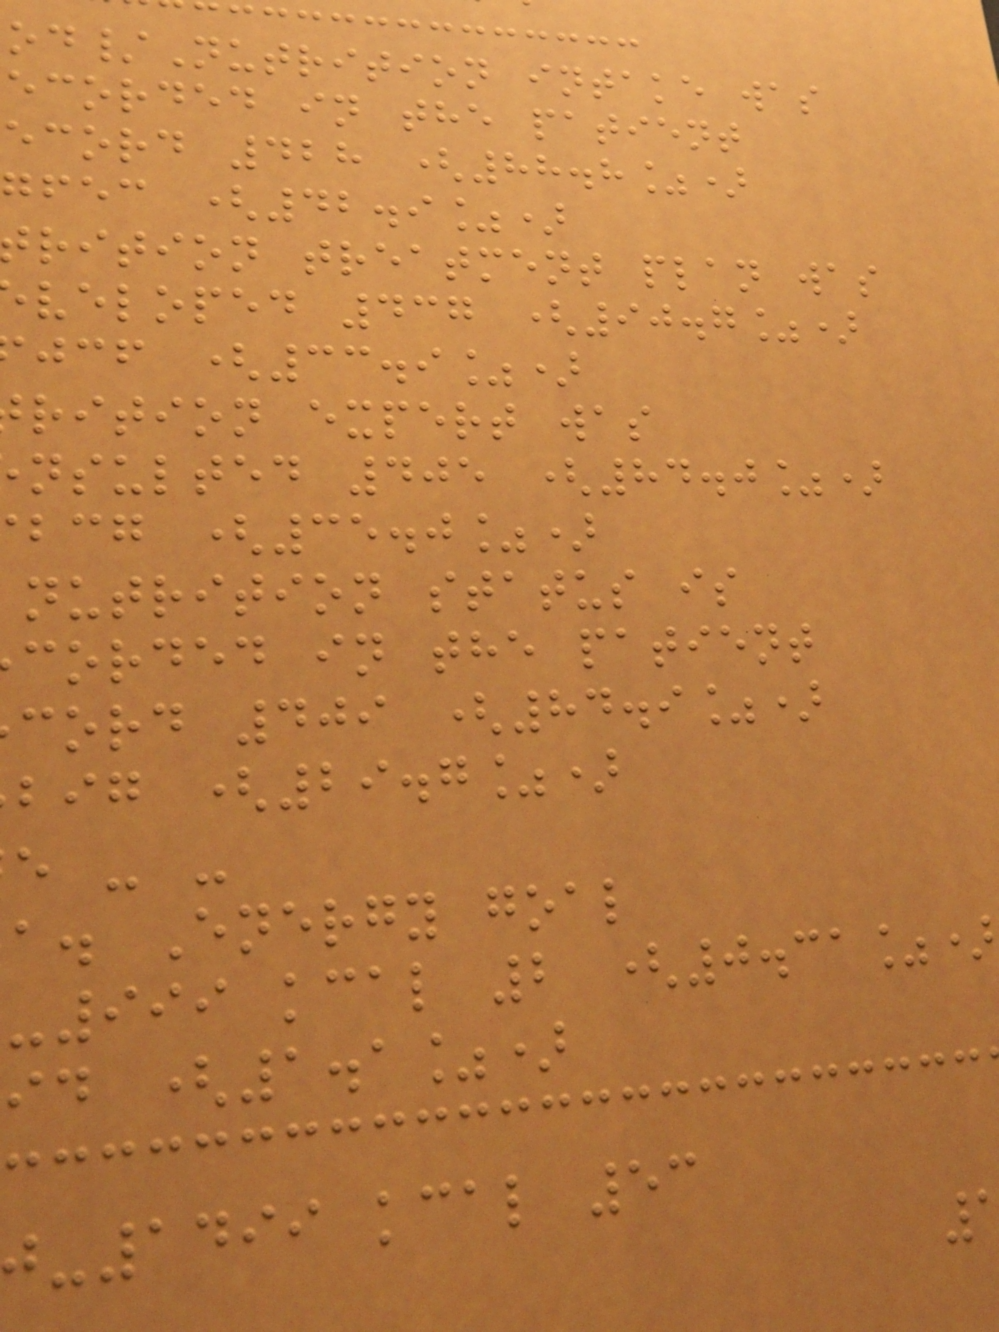od/Nutrition intake was
ecorded in the patient
ecord 428 (88.8%)
gfec (42.9%)
rition treatment plan was
veloped 437 (90.7%)
jcf (33.9%)
rition expert was
nsulted 405 (84.0%)
bcg (35.0%)
nutrition status is
corded in the patient
cord 409 (84.9%)
big (29.7%)
e - -
a. Energy goal
-999 kcal 2 (0.31%)
id (1.1%)
-1499 kcal 53
